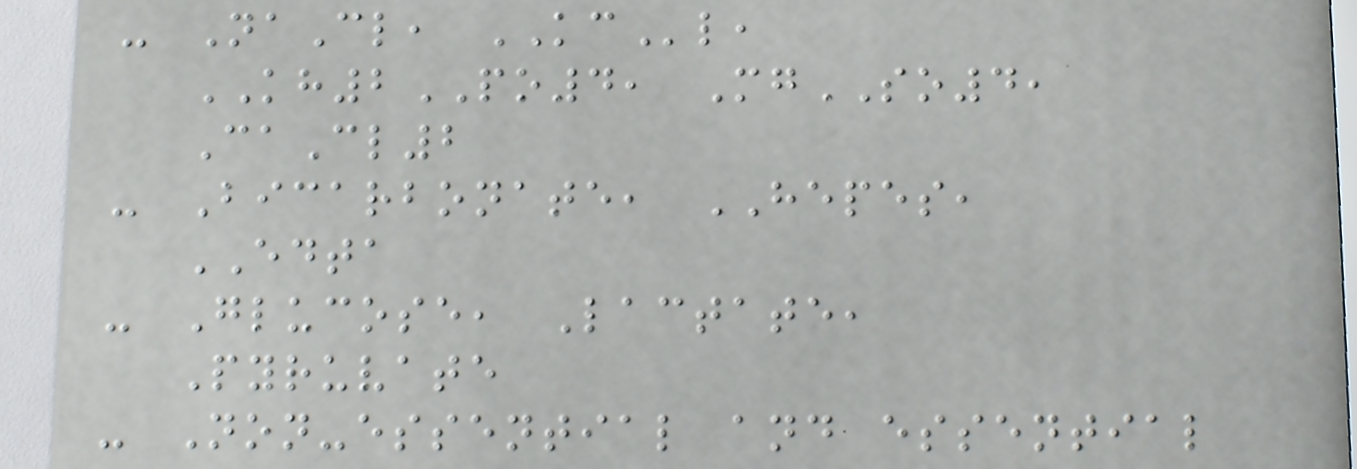- NaCl, KCl,
KH2PO4, MgSO4,
CaCl2
- Bicarbonate, HEPES,
EDTA
- Glucose, Lactate,
Pyruvate
- Non-essential and essential
